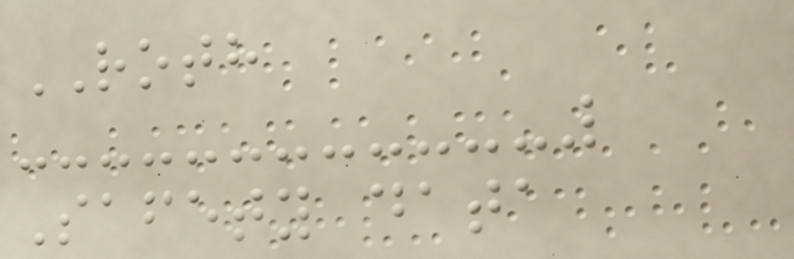ROTH
Safety data
